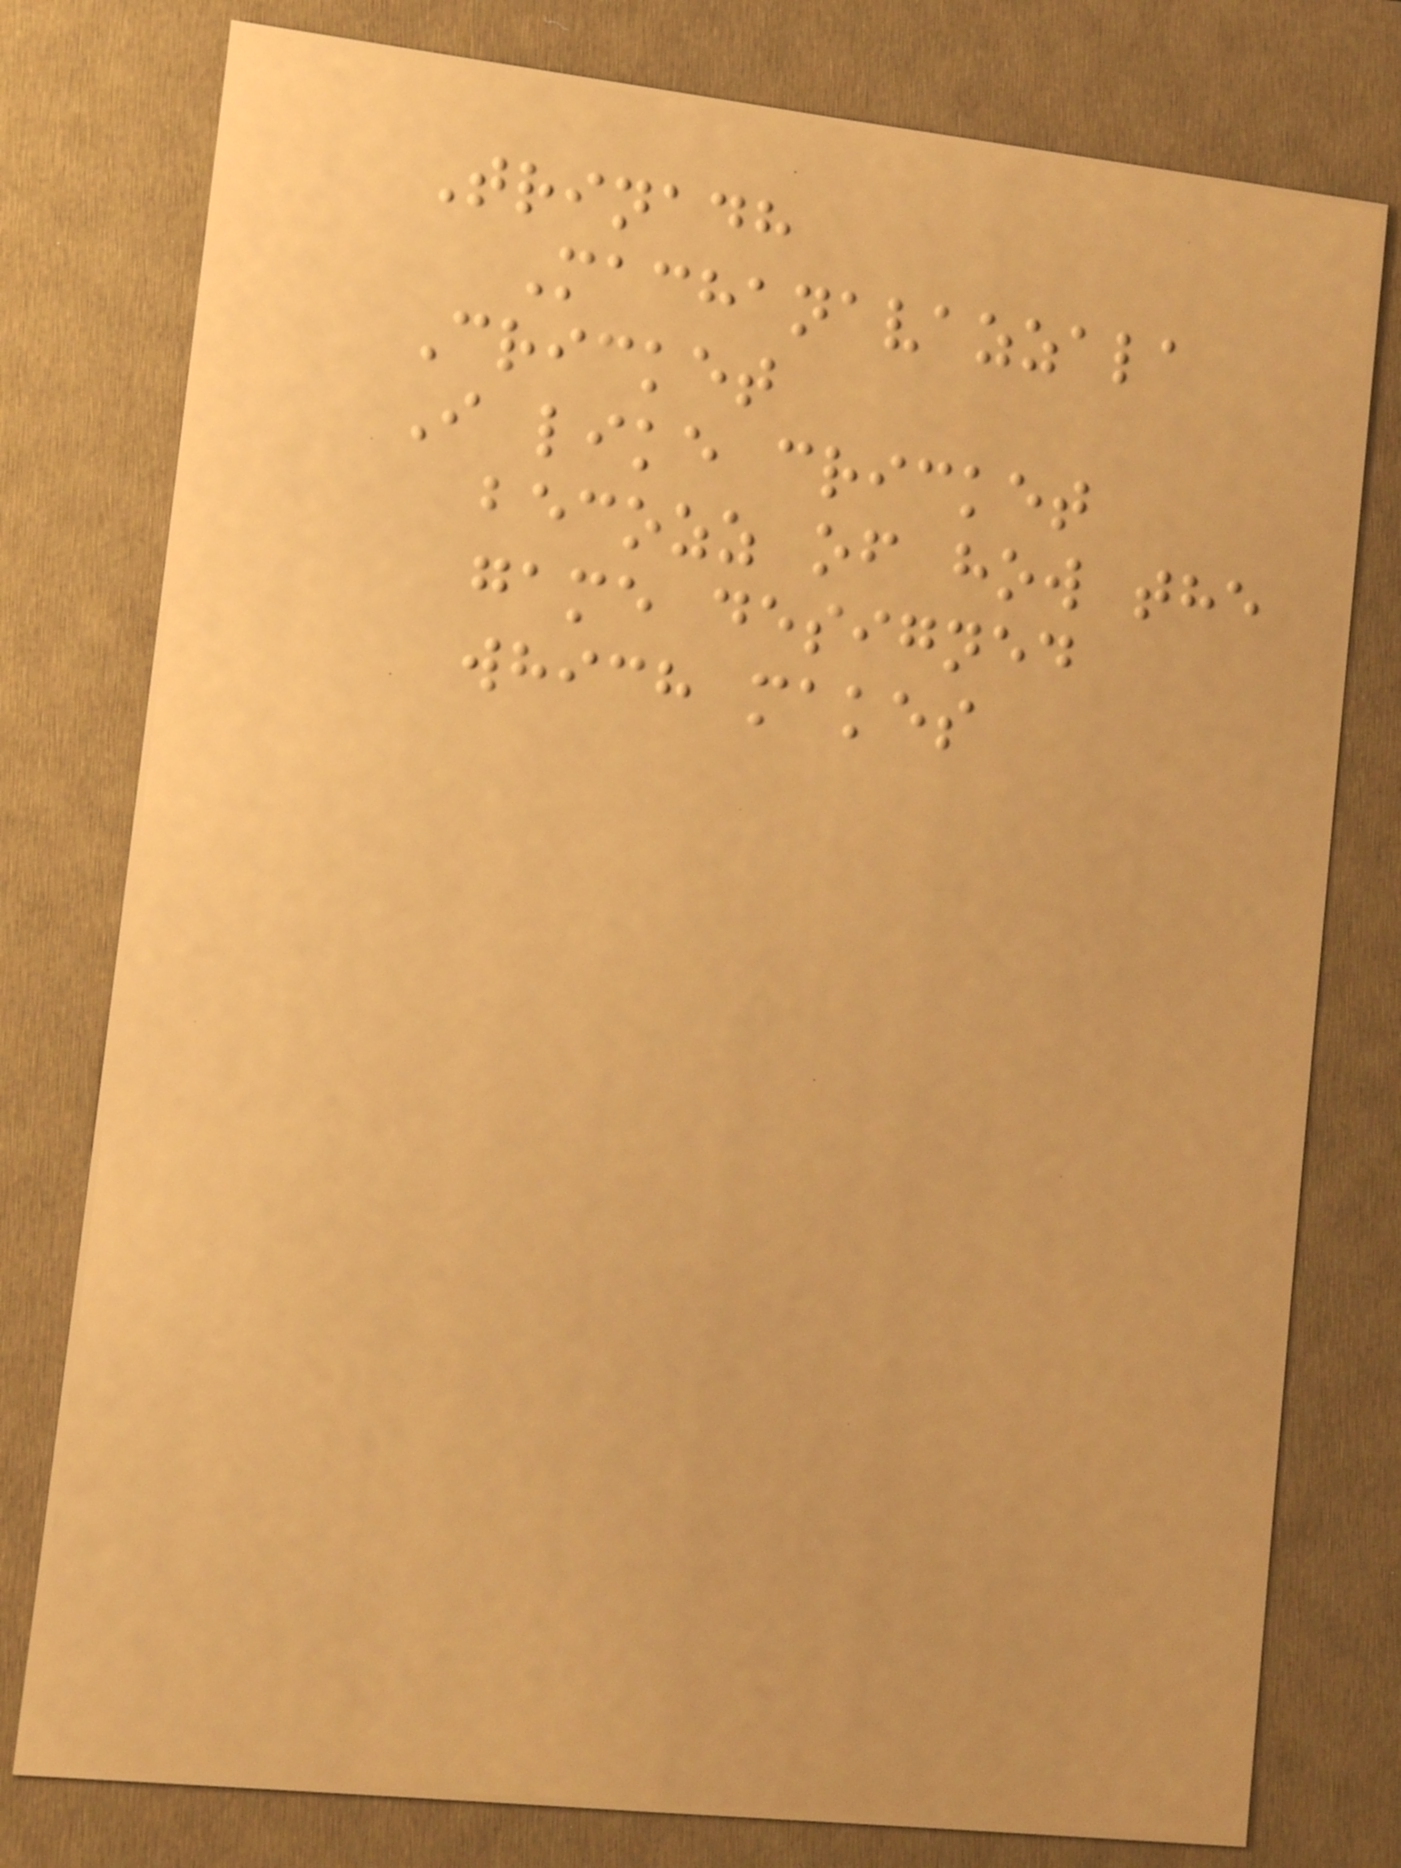Trinadh
Machanavazzala
Cricket
I like cricket
becozz of how the
game designed
which makes
